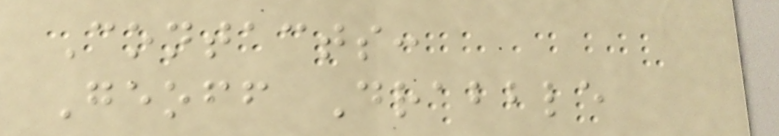Contacts:
Geoff Drabble
